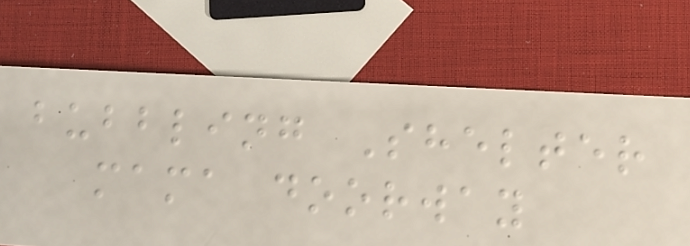bubbling Shelter
mama doorway
